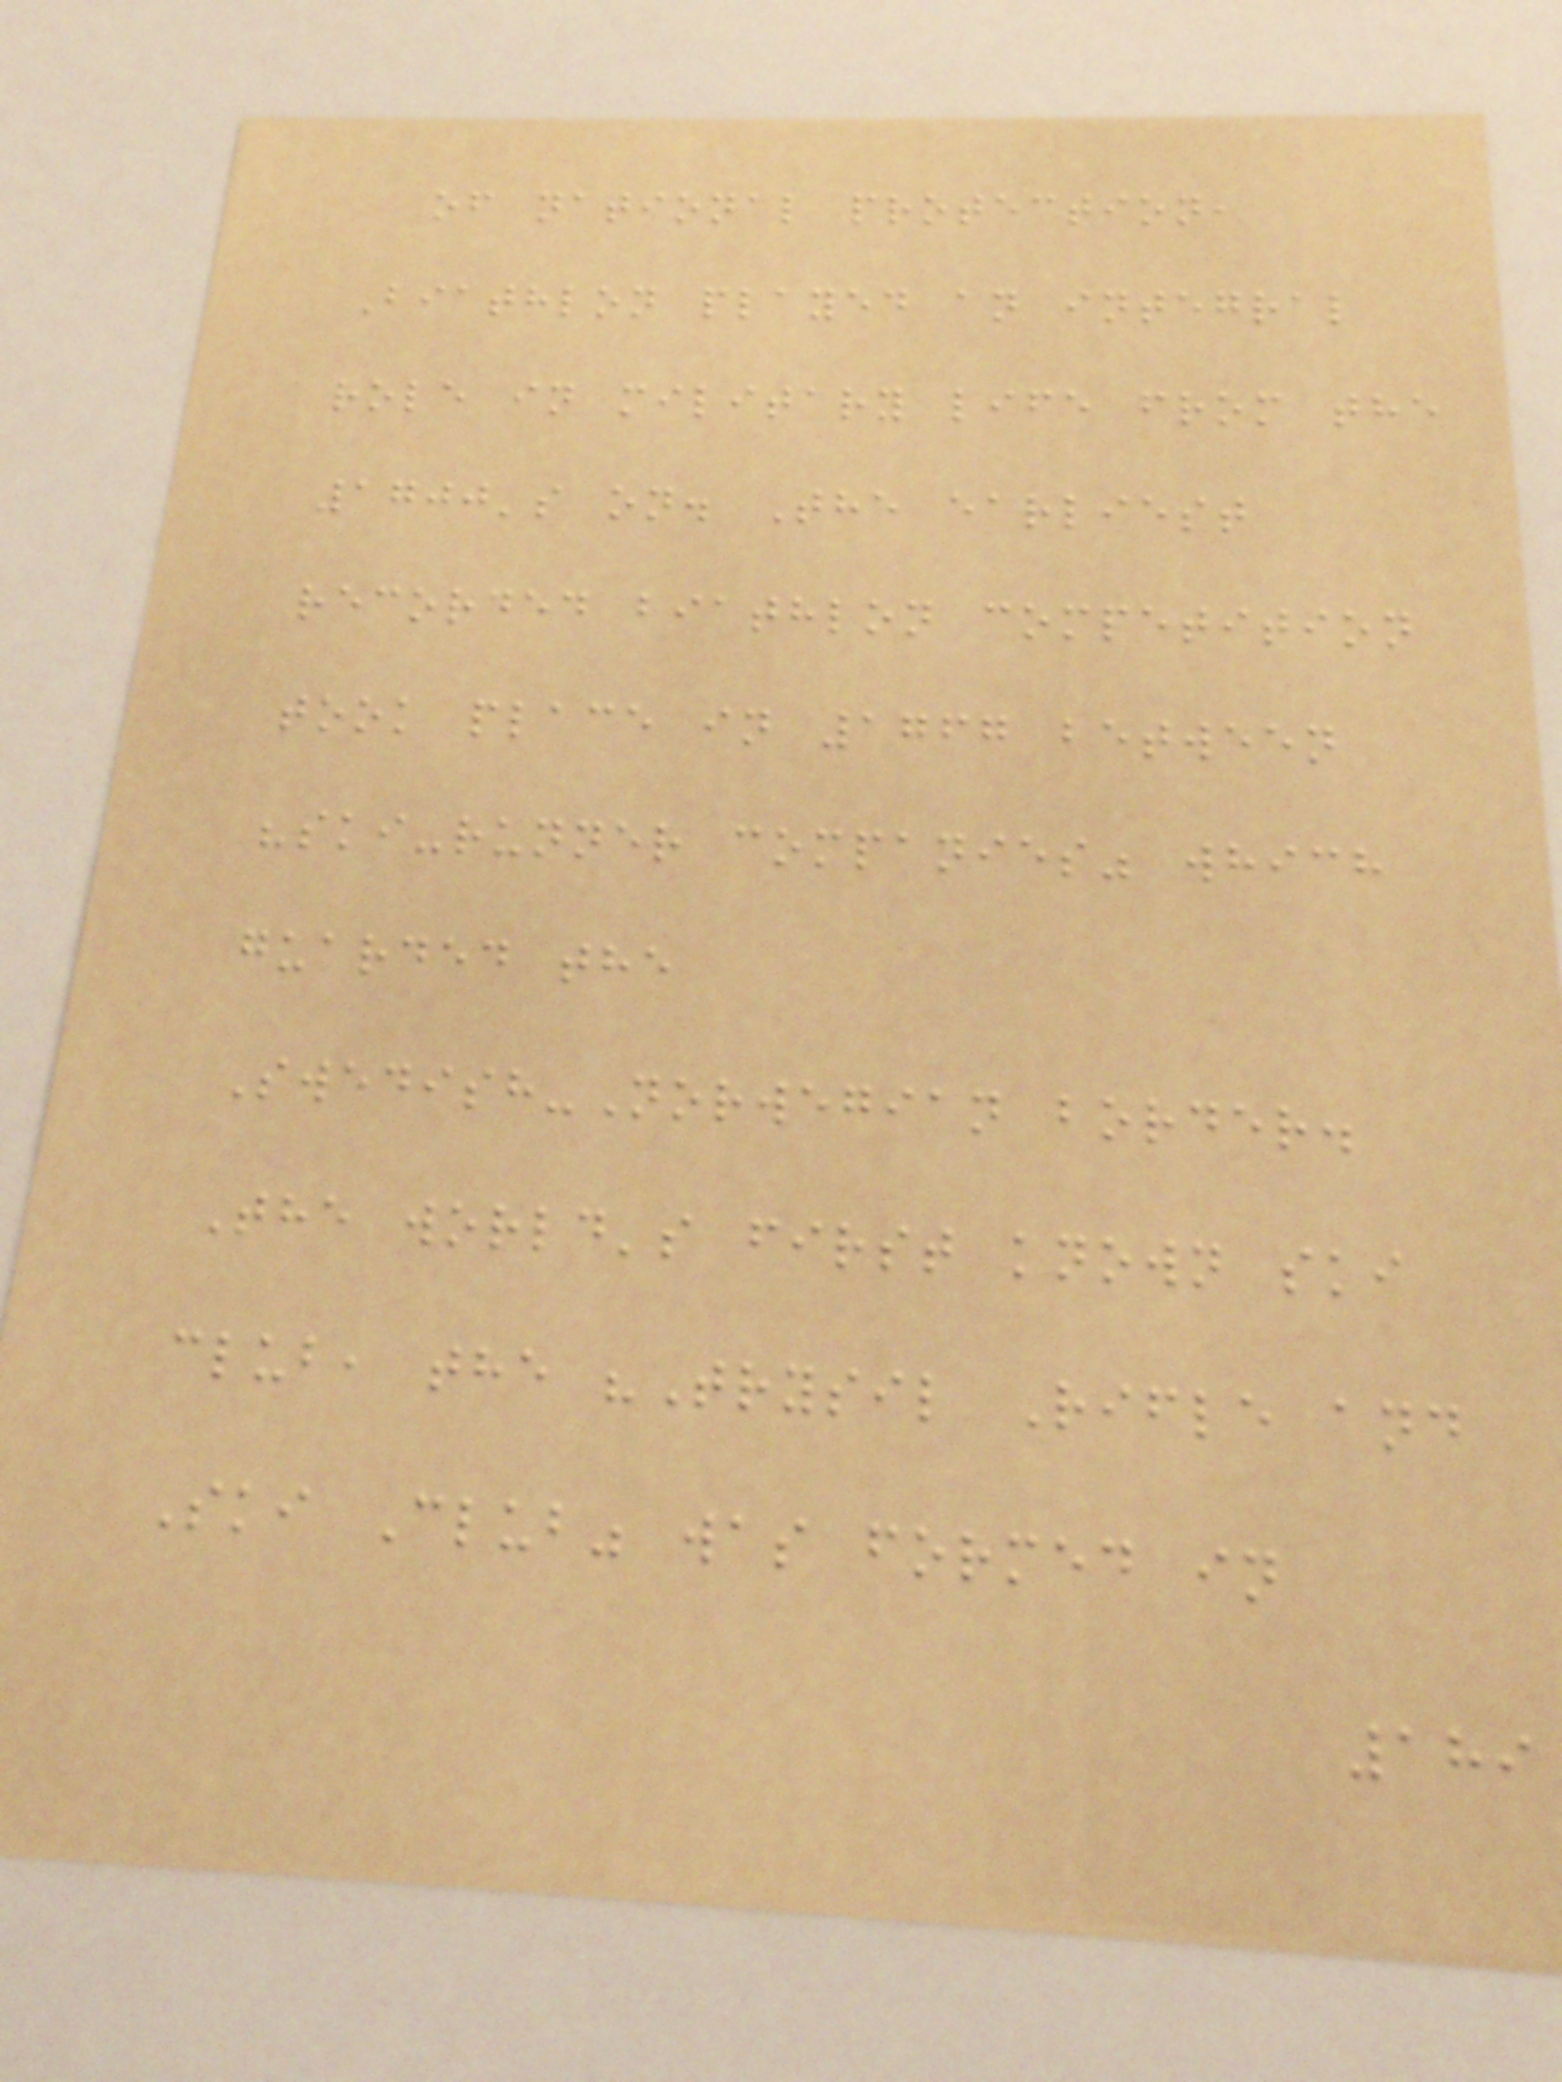of national protection,
Biathlon played an integral
role in military life from the
1700's on. The earliest
recorded biathlon competition
took place in 1767 between
"ski-runner companies" which
guarded the
Swedish-Norwegian border.
The world's first known ski
club, the "Trysil Rifle and
Ski Club" was formed in
189
